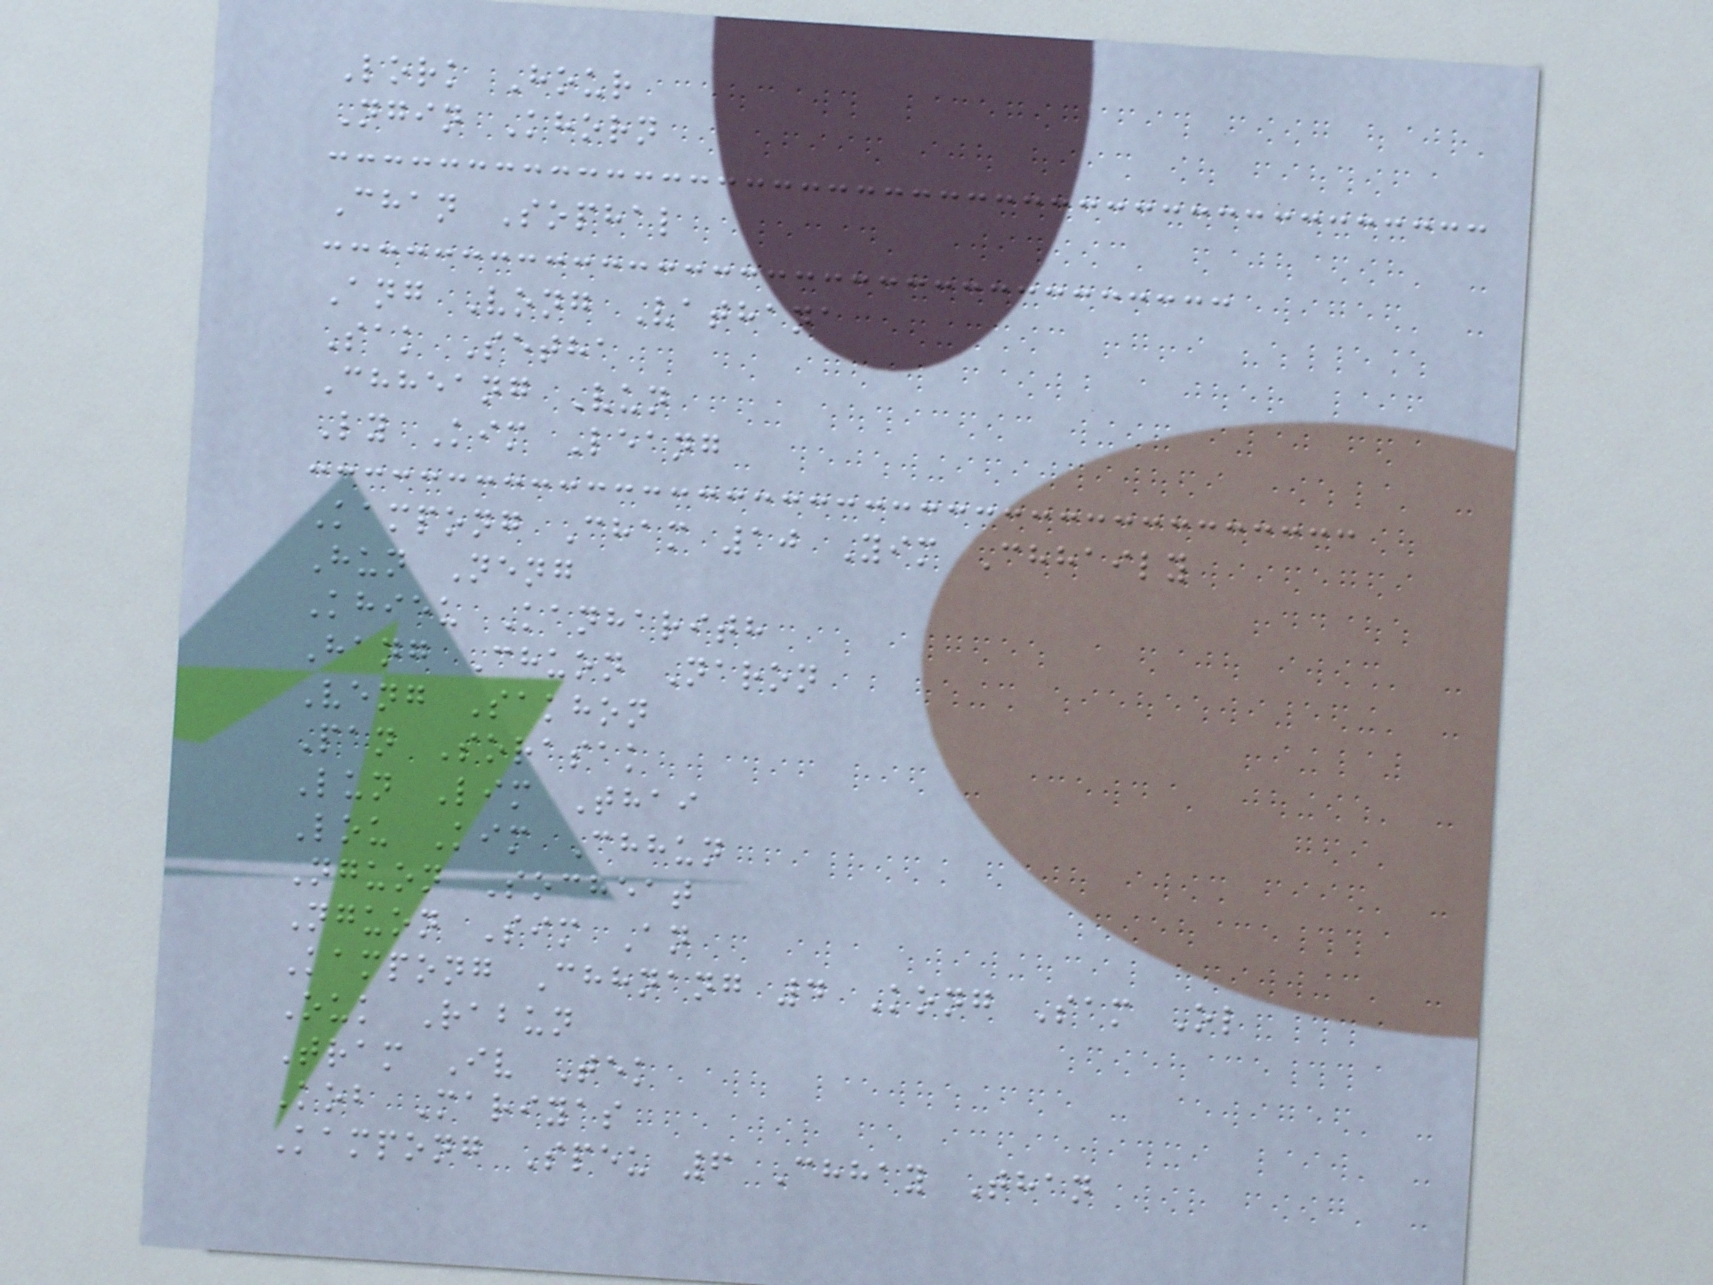Lork Hour
Ngin Khorn
Chan Sophal
Ang Vong Vathana
Sak Setha
Chheang Vun
Ly Kim Leang
Kampong Cham 10 Yim Chhaily
Hun Neng
Khieu Kanharith
Hang Chuon Naron
Veng Sakhon
Pan Sorasak
Lun Lim Thai
Lou Kim Chhun
Nguon Socheat
Nguon Sim An
Kampong Chhnang 4 Kong Sam Ol
Ouk Rabun
Tram Iv Tek
Kob Mariyas
Kampong Speu 6 Chhay Than
